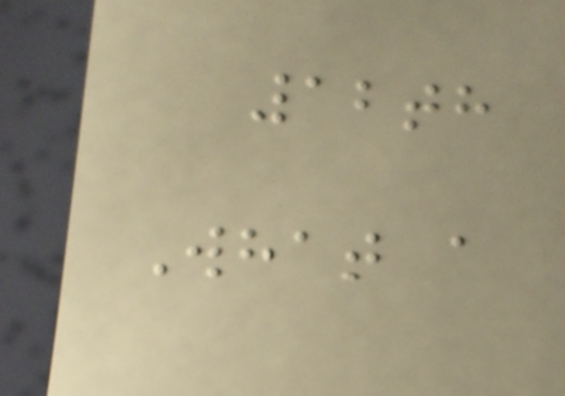12th
What a
